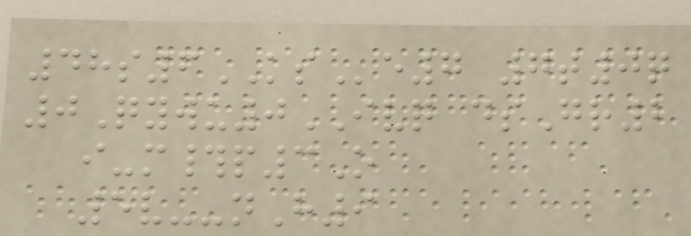48s6KSe7 7t0q
0Qywu0IVQ dsGr2
i-m#p3O
5v--nH9
